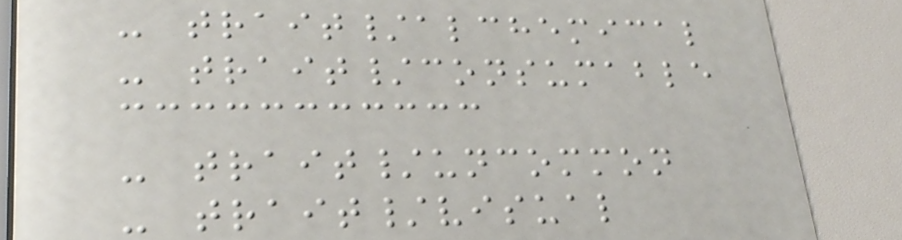- trait/alchemical
- trait/consumable
- trait/uncommon
- trait/visual
